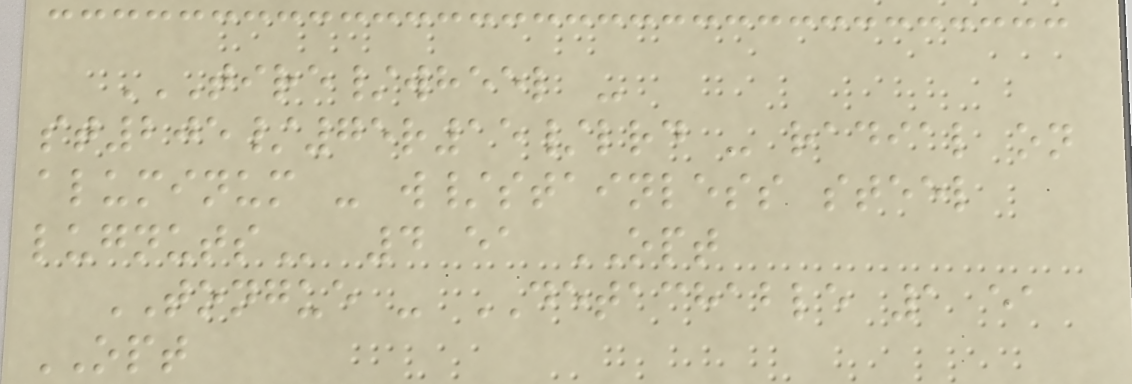TIRE/WHEEL -
ST205/75R15/LRD - RADIAL ON
ALUMINUM - W/STAINLESS STEEL
LUGNUTS 4 ea OPT
TONGUE - DETACHABLE 1 ea
OPT
